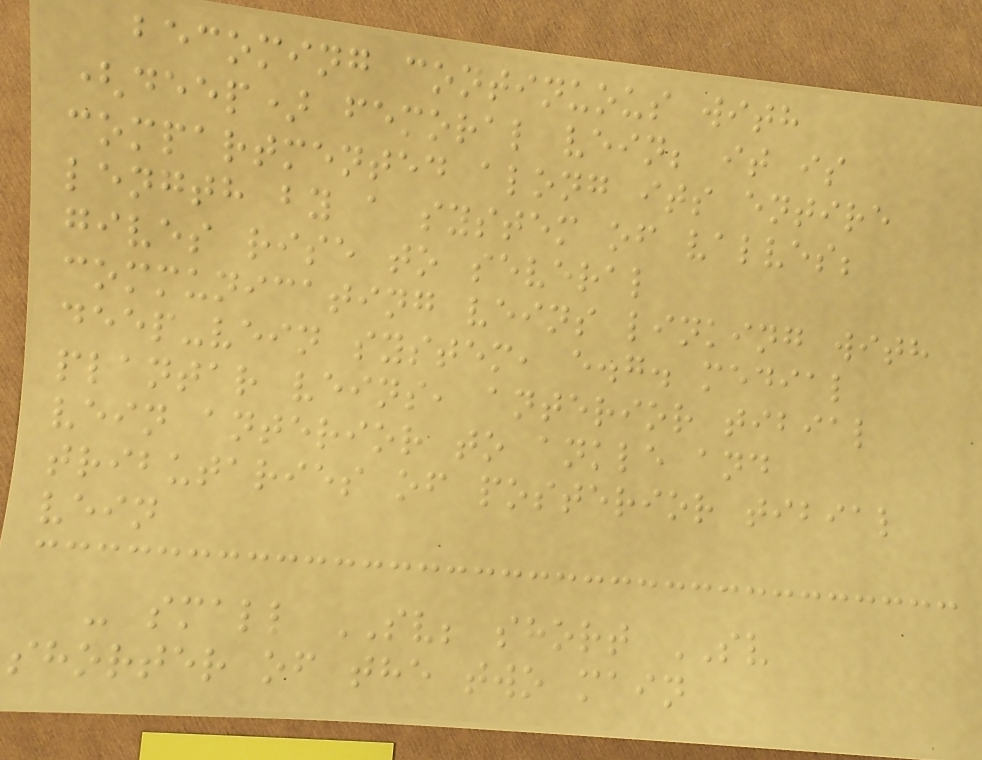becoming continuous with
(deep) femoral vein; it is
compartmented along its entire
length by a system of valves;
gives rise to several
communicating veins linking with
deep-vein system, e.g. medial
plantar veins, anterior tibial
vein anterior to ankle and
tributaries of posterior tibial
vein
- small SV; short SV
shorter of the two main
